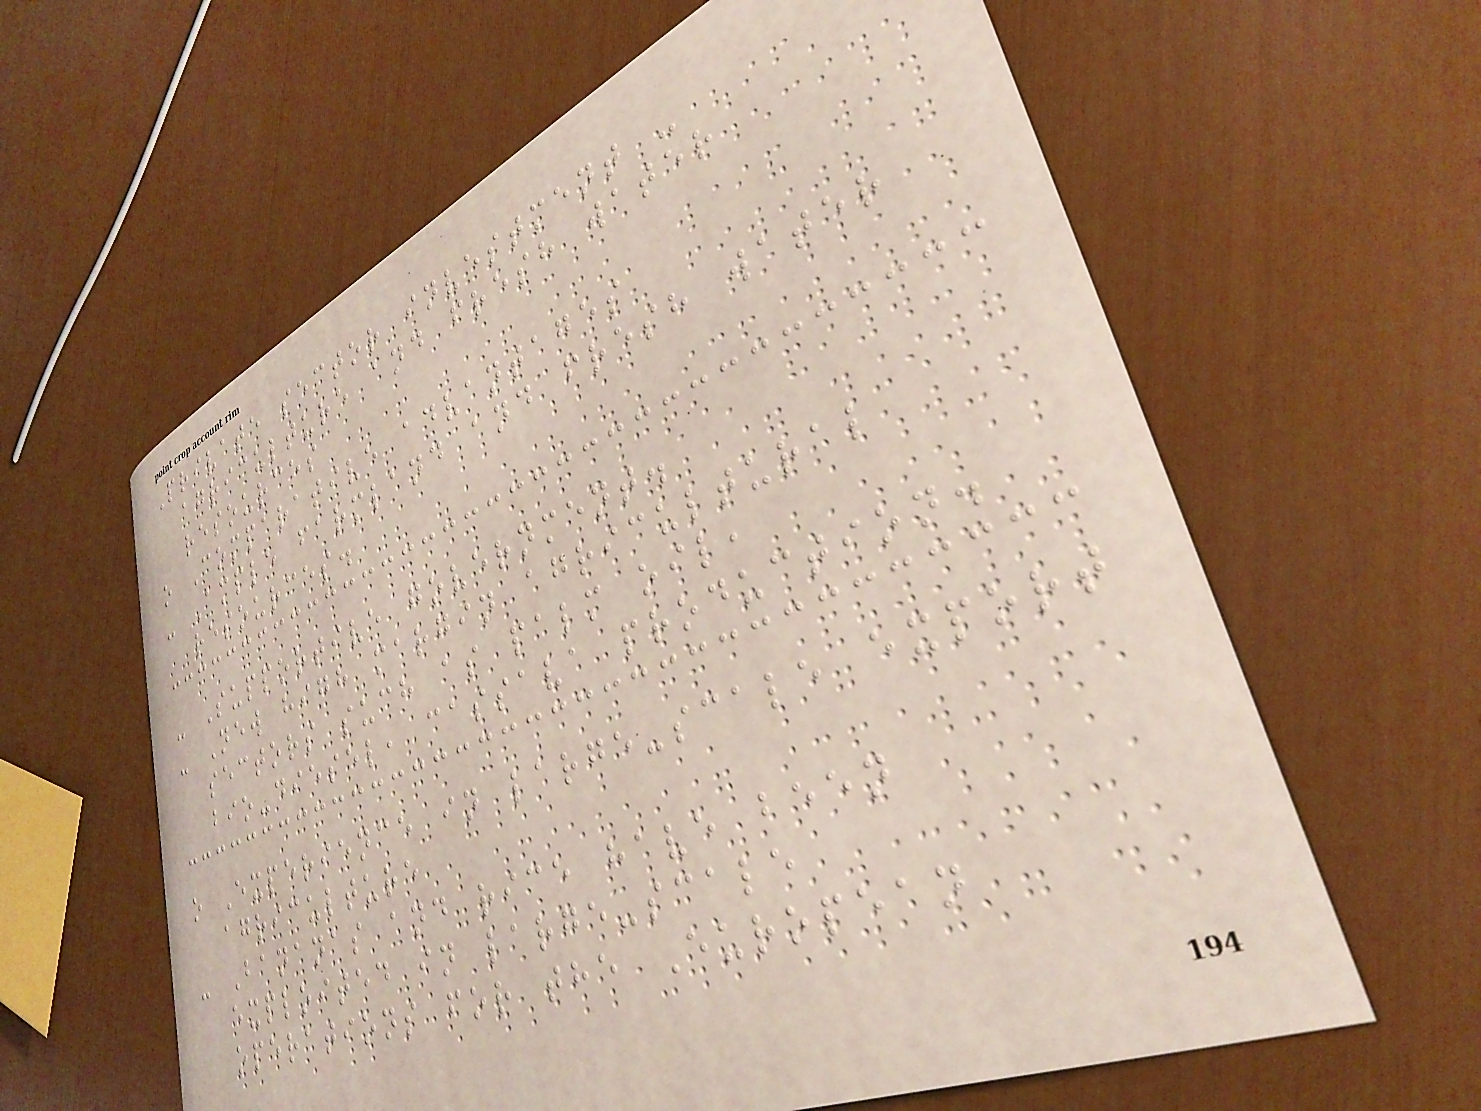Private sector investment -
agriculture and fresh water
resources
o Comparative advantages
- Ample farmland and fresh water
resources.
- Supportive government.
- New high margin agricultural
sectors such as palm oil,
bio-diesel, cassava production.
o Experience in large-scale export
agriculture
- Bananas and rice have been
exploited in large-scale
operations for the European
